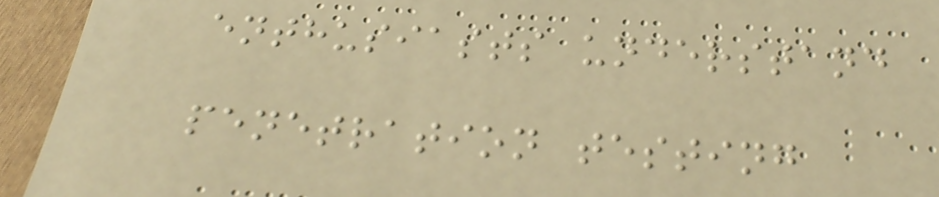enthusiasts understand
penetration testing
